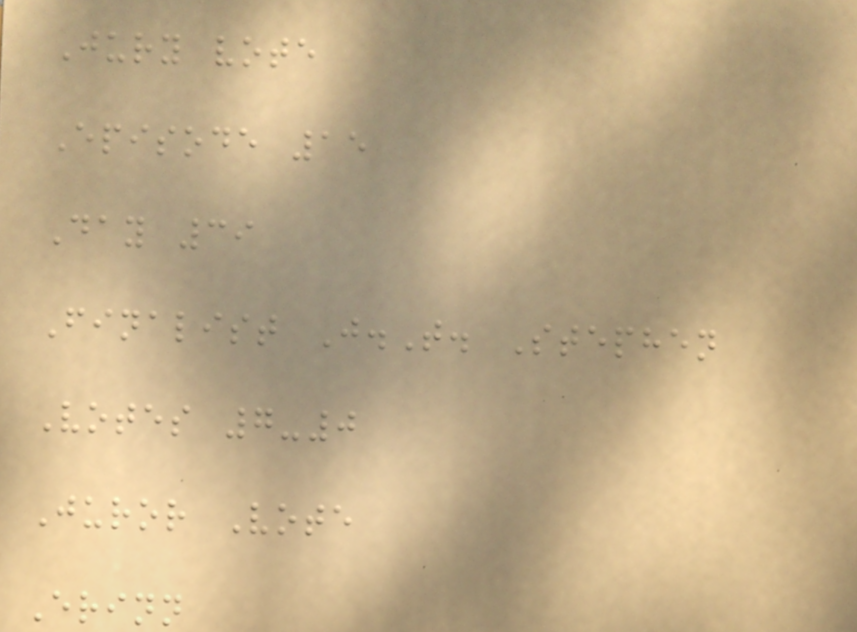Jury vote
Episode 15
Day 39
Finalist J.T. Stephen
Votes 7-0
Juror Vote
Erinn
